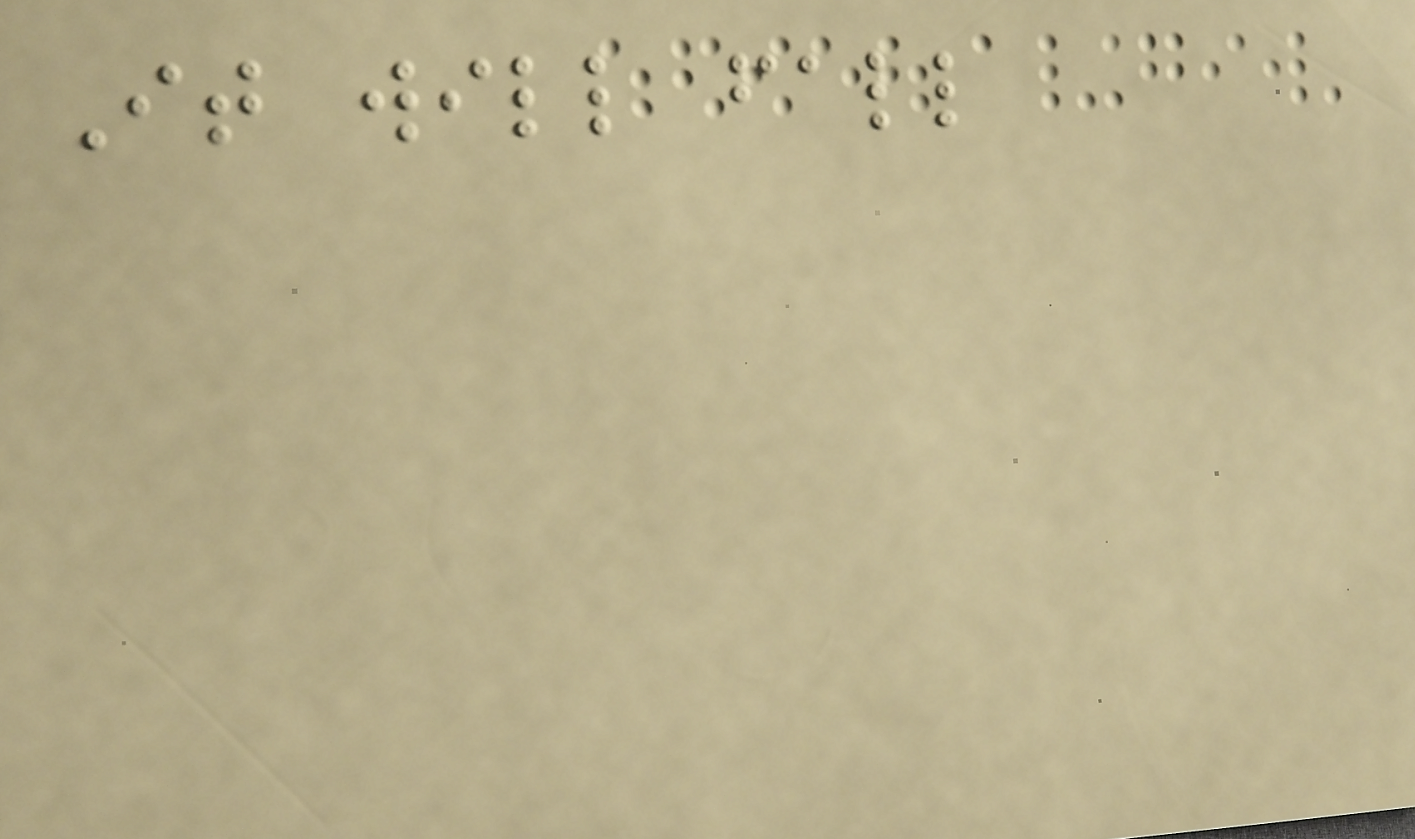It will fall
